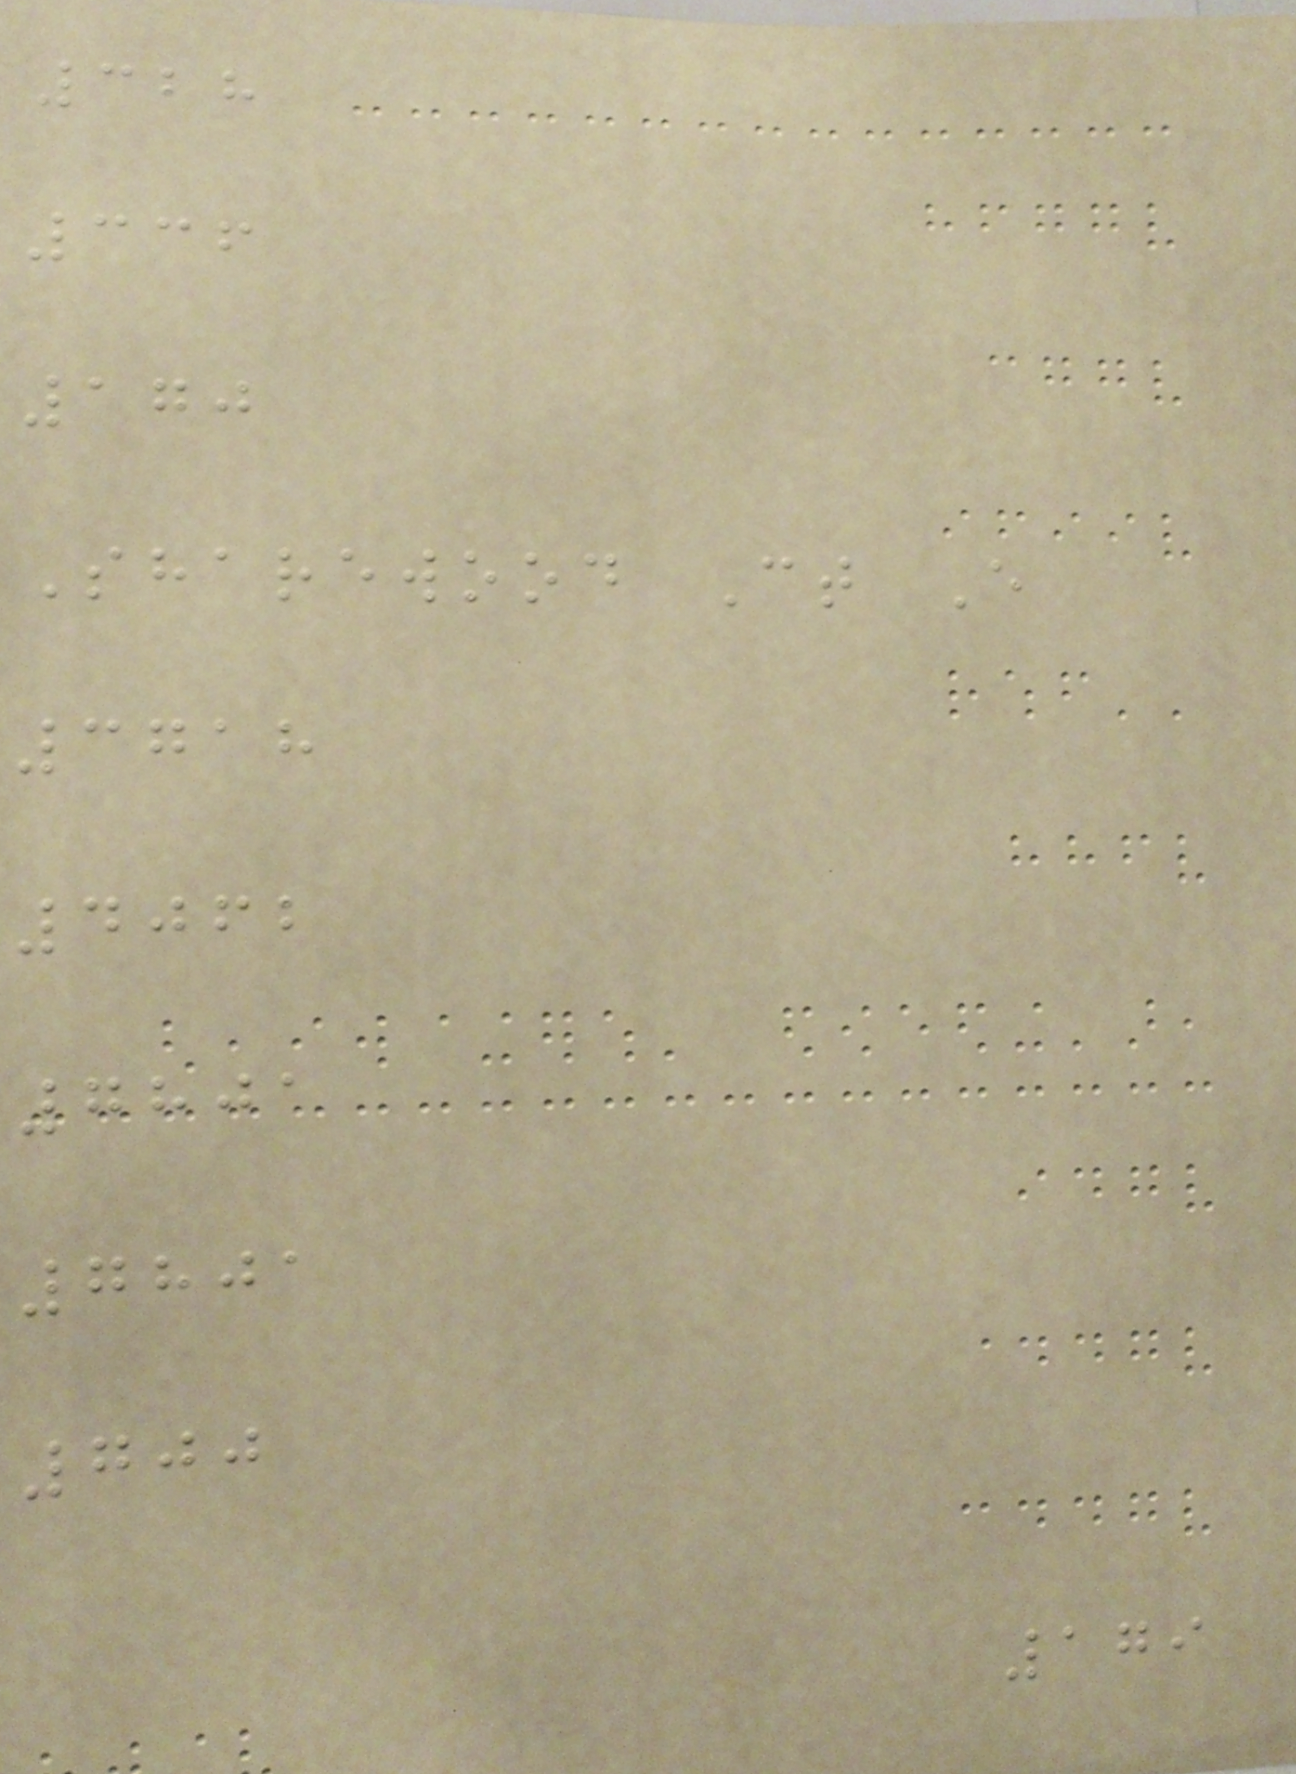328
336
170
Sharewood Ct E
3718
4062
7801
7801
700
179
